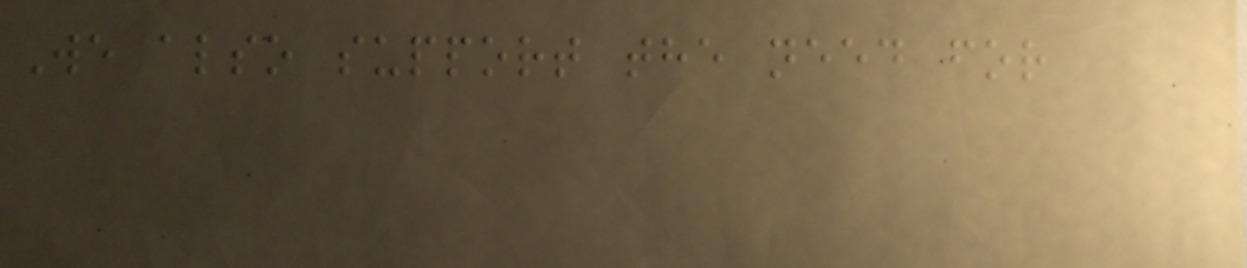We also support the need for
